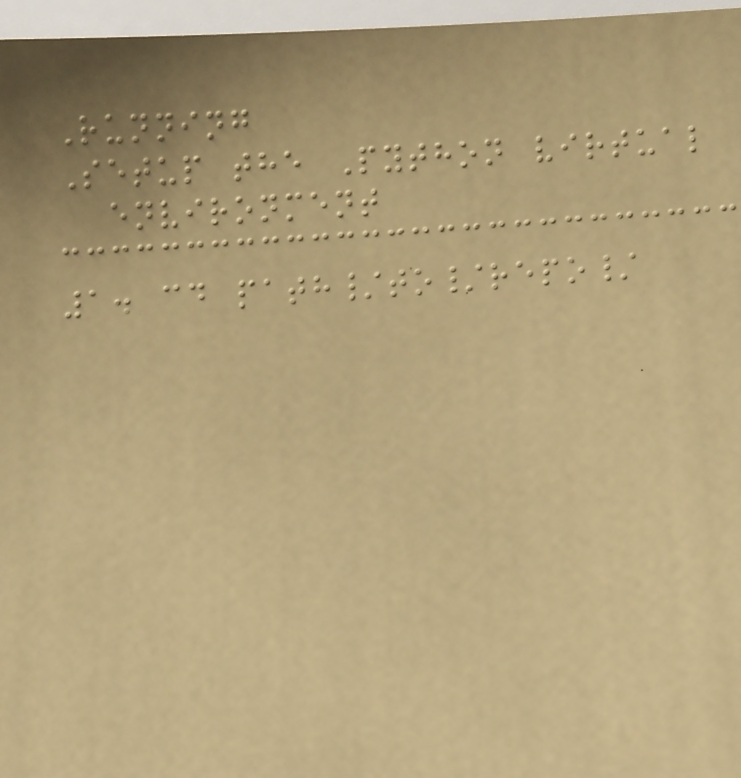Running
Setup the Python virtual
environment
1. cd path/to/repo/
